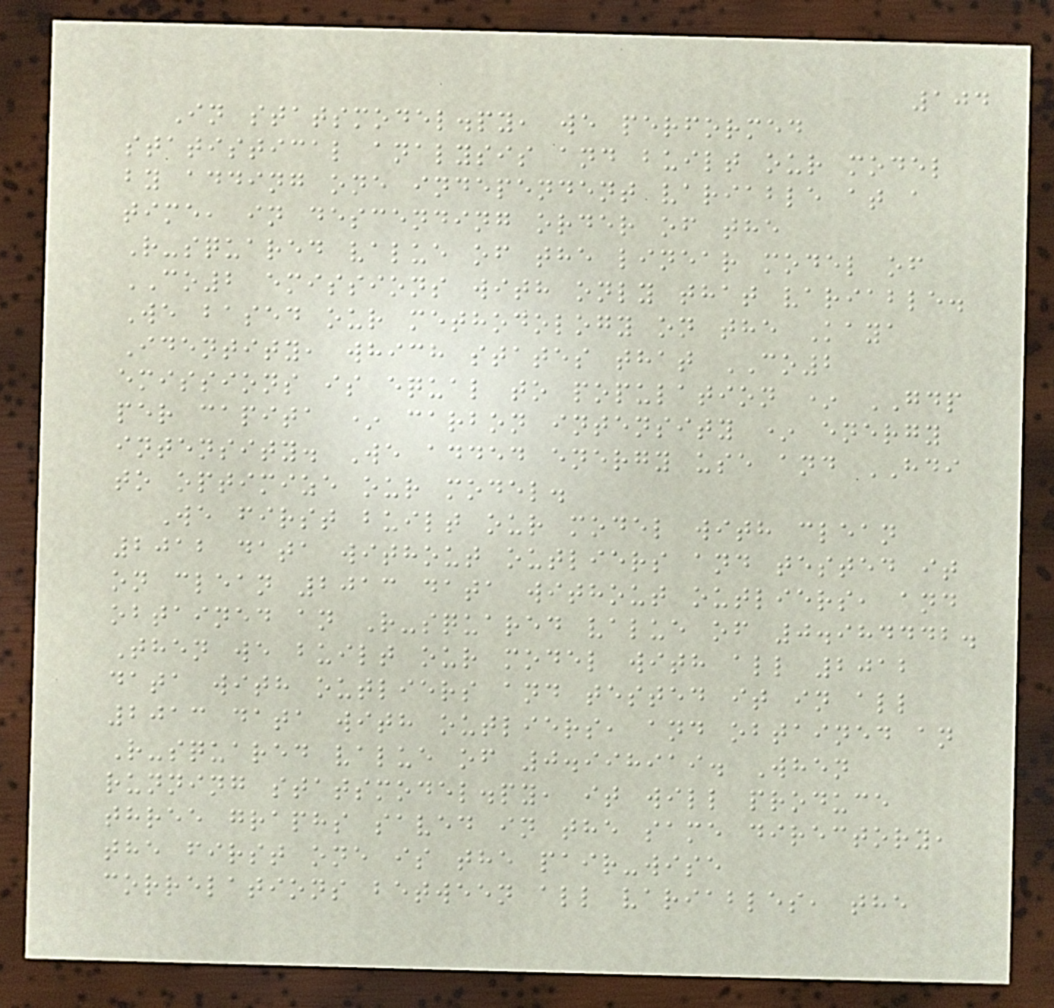104
In statsmodel.py, we performed
statistical analysis and built our model
by adding one independent variable at a
time, in descending order of the
R-squared value of the linear model of
CO2 emissions with only that variable.
We based our methodology on the Kaya
Identity, which states that CO2
emissions is equal to population * GDP
per capita * carbon intensity * energy
intensity. We added energy use and HDI
to optimize our model.
We first built our model with clean
2012 data without outliers and tested it
on clean 2013 data without outliers, and
obtained an R-squared value of 0.984442.
Then we built our model with all 2012
data with outliers and tested it in all
2013 data with outliers, and obtained an
R-squared value of 0.998919. When
running statsmodel.py, it will produce
three graphs saved in the same directory,
the first one is the pair-wise
correlations between all variables, the
